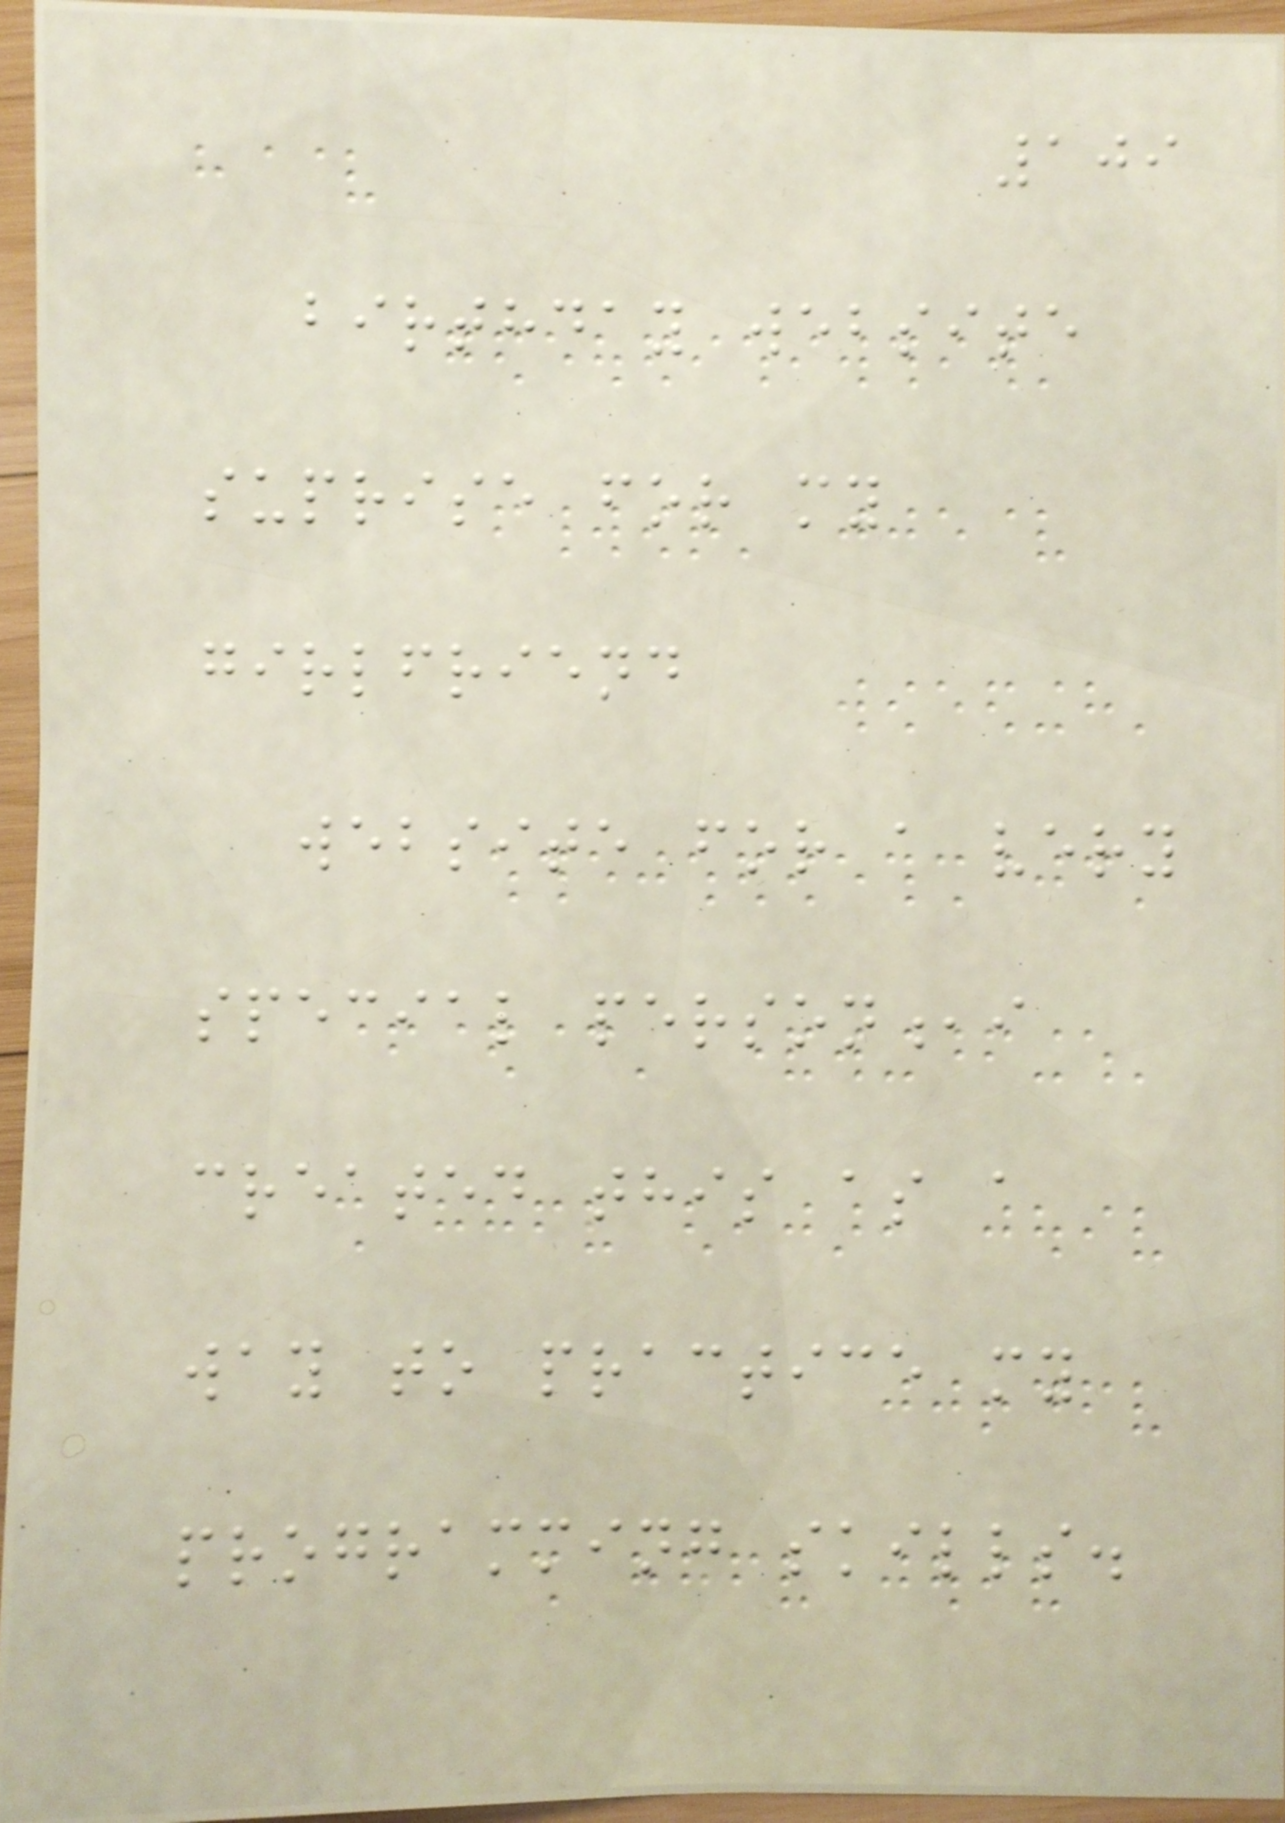109
birthday website
suprise for my
girlfriend
website for a very
special person,i
created this as a
way to practice my
programming skills.
